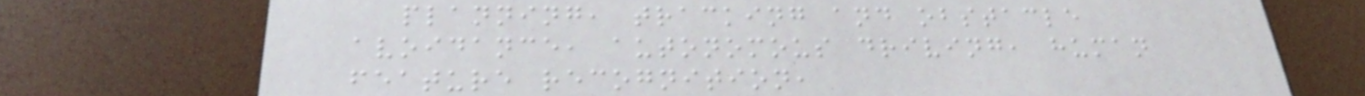planning, tracking and obstacle
avoidance, autonomous driving, human
feature recognition,
